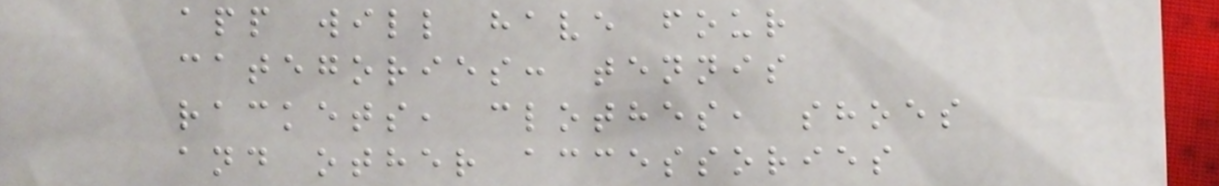app will have four
categories: tennis
rackets, clothes, shoes
and other accessories
